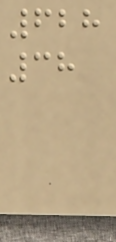628
38
